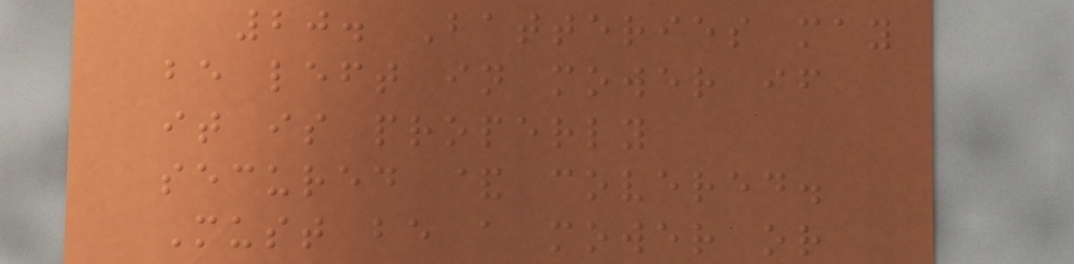20. Batteries may
be left in mower if
it is properly
secured & covered.
Must be a mower or
